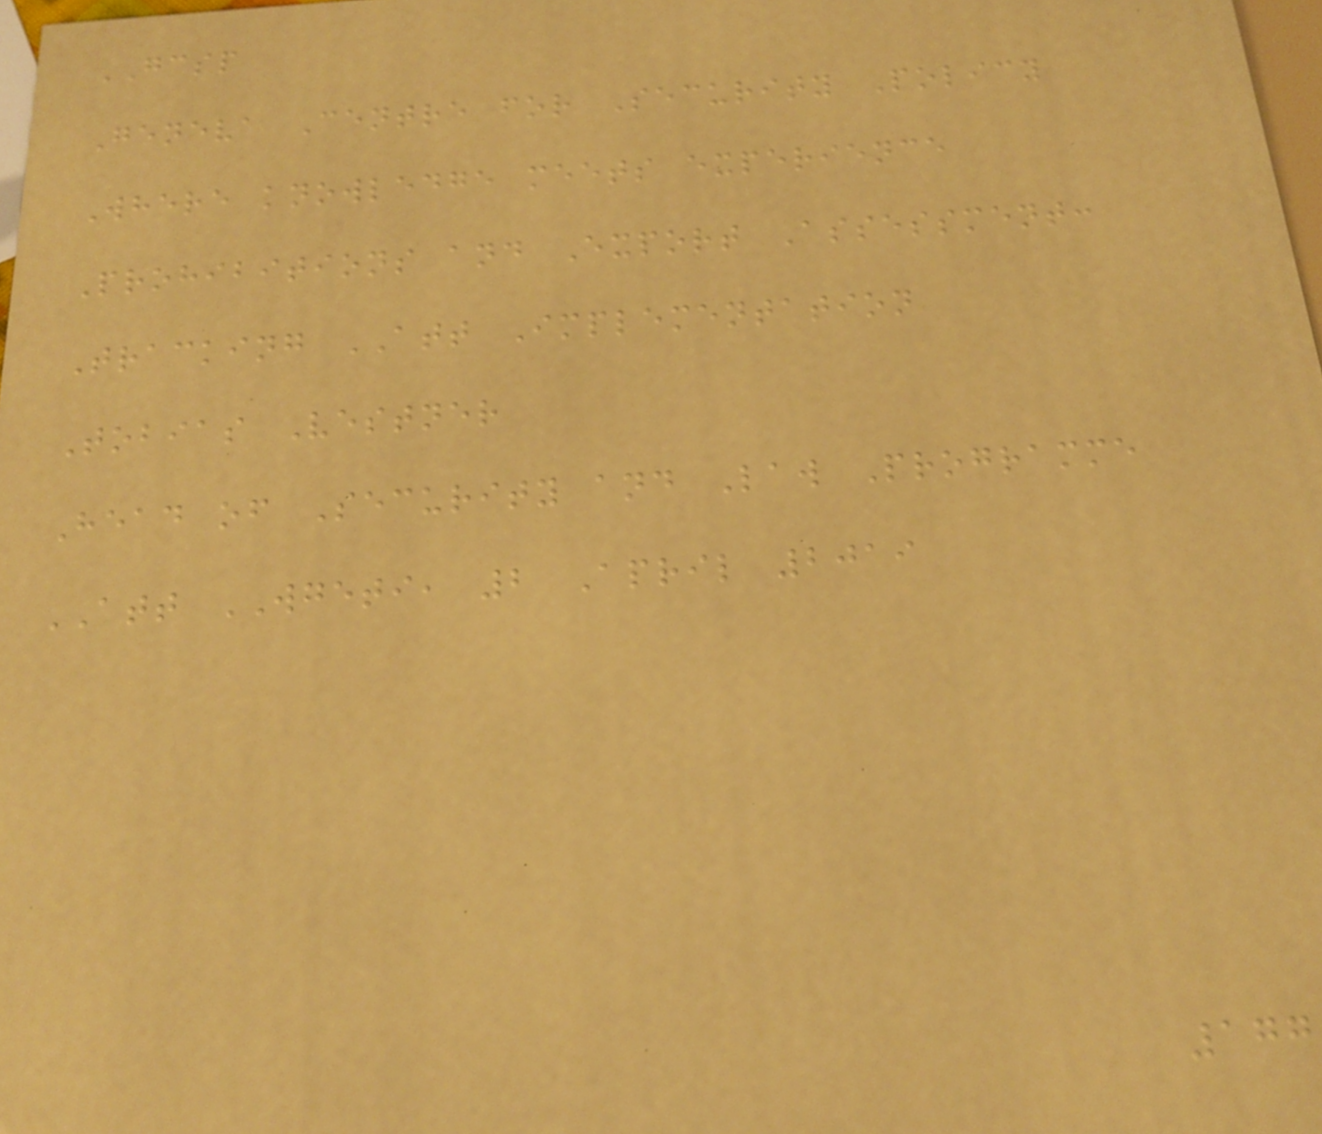GCSP
Geneva Centre for Security Policy
Where knowledge meets experience
Prohibitions and Export Assessment:
Tracking ATT Implementation
Tobias Vestner
Head of Security and Law Programme
ATT WGETI, 2 April 2019
177
